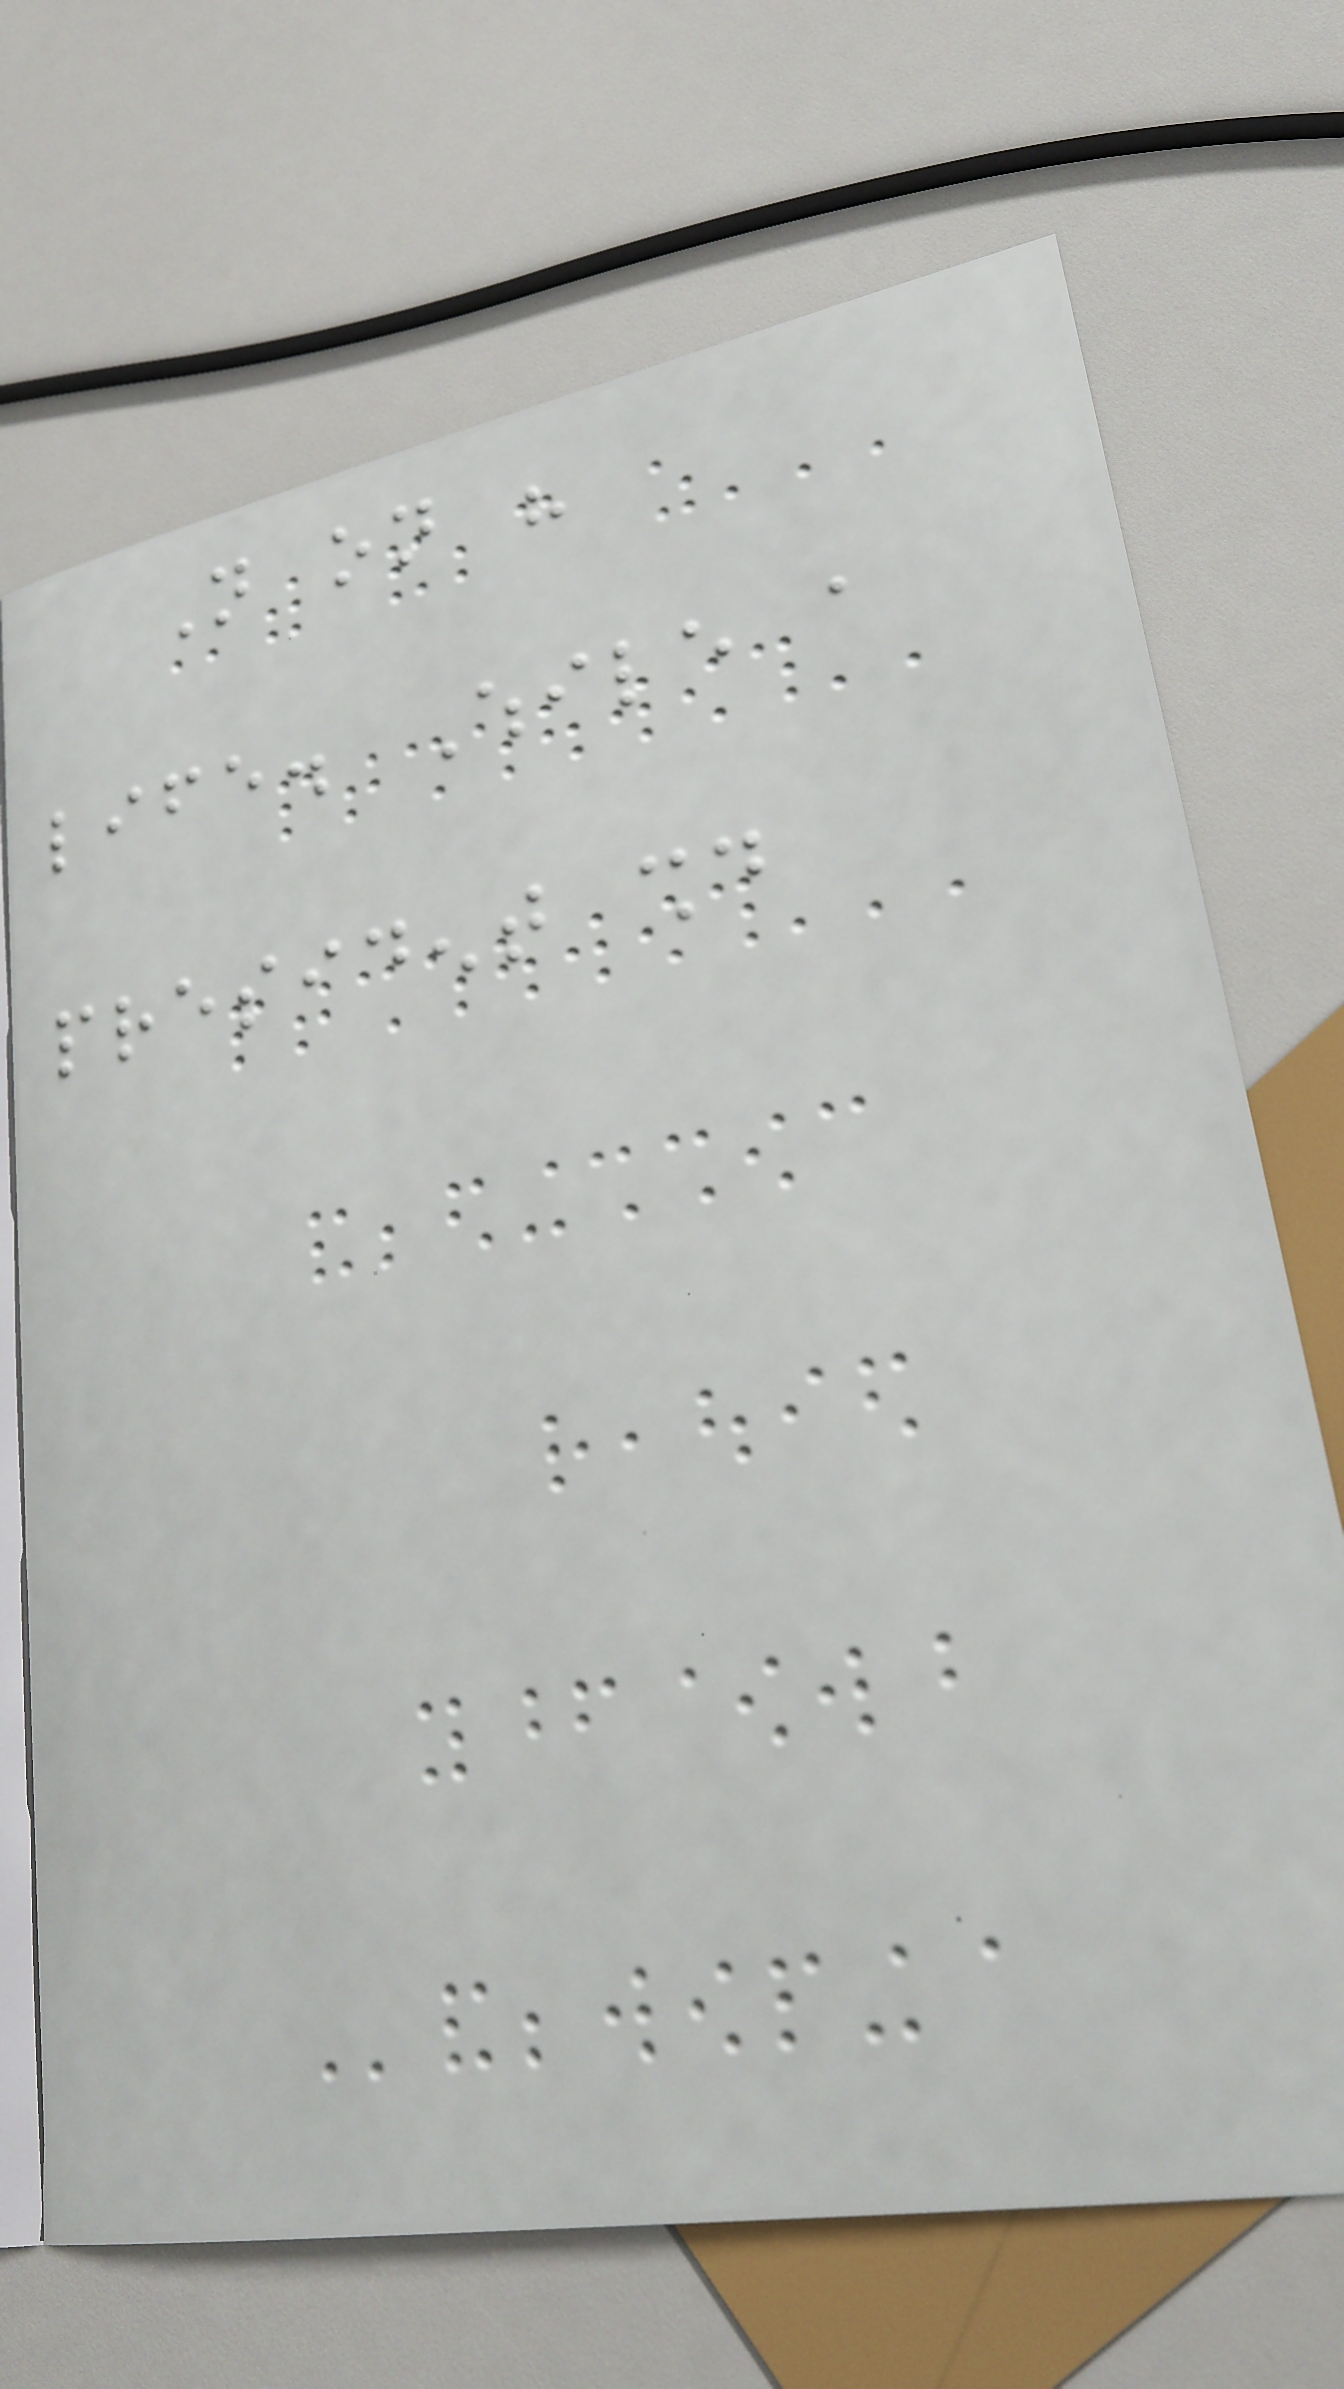Not on his
life. While a
president should
